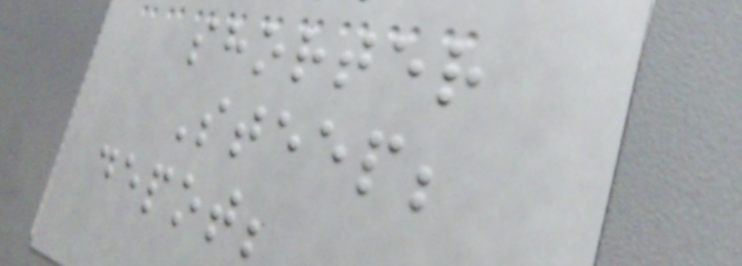shorter
Steep;
depot;
